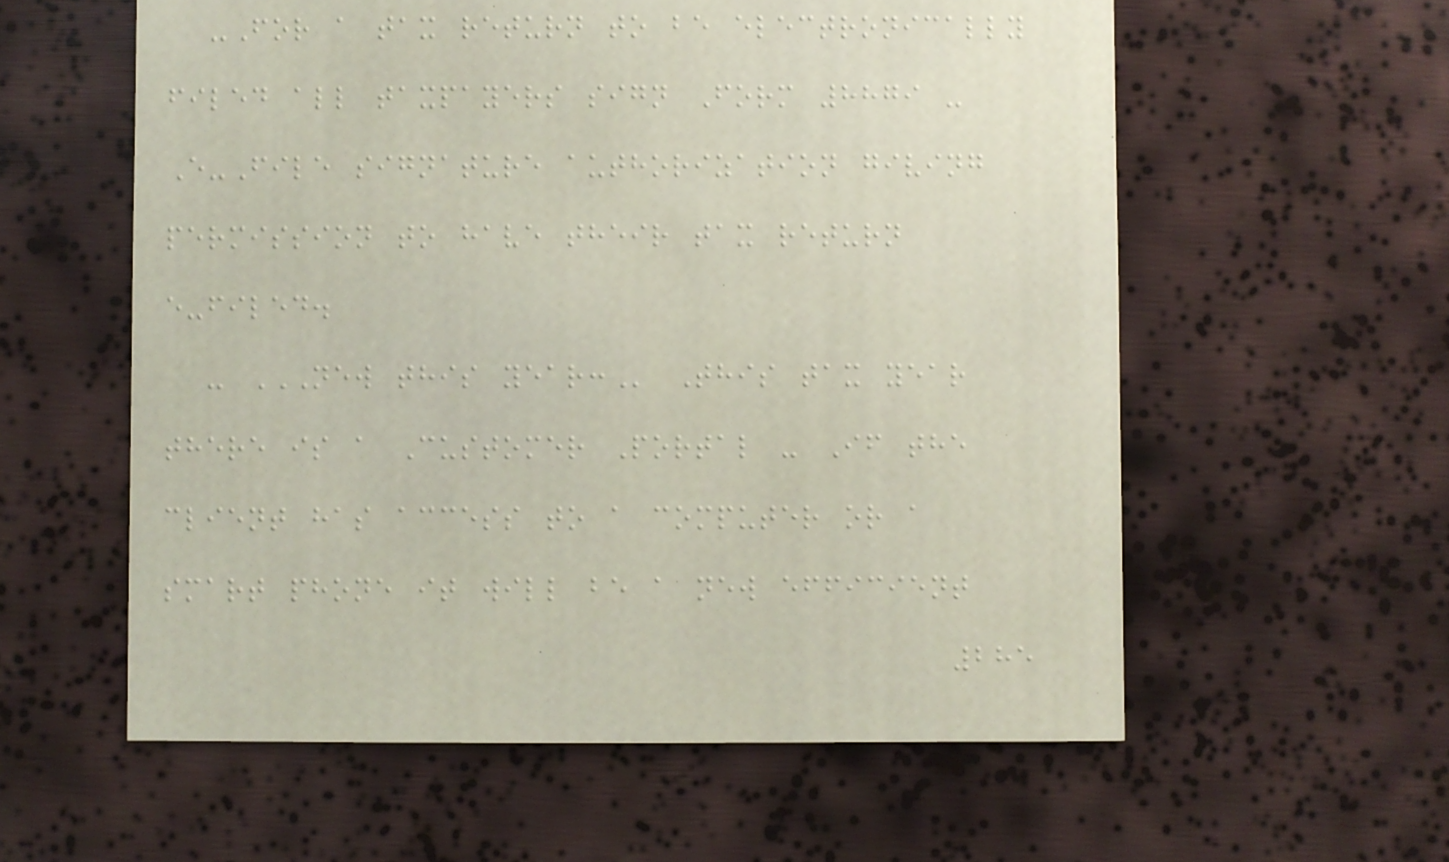-For a tax return to be electronically
filed all taxpayers sign Form 8879 -
E-File signature authorization giving
permission to have their tax return
e-filed.
- NEW THIS YEAR: This tax year
there is a Customer Portal - If the
client has access to a computer or a
smart phone it will be a new efficient
285
